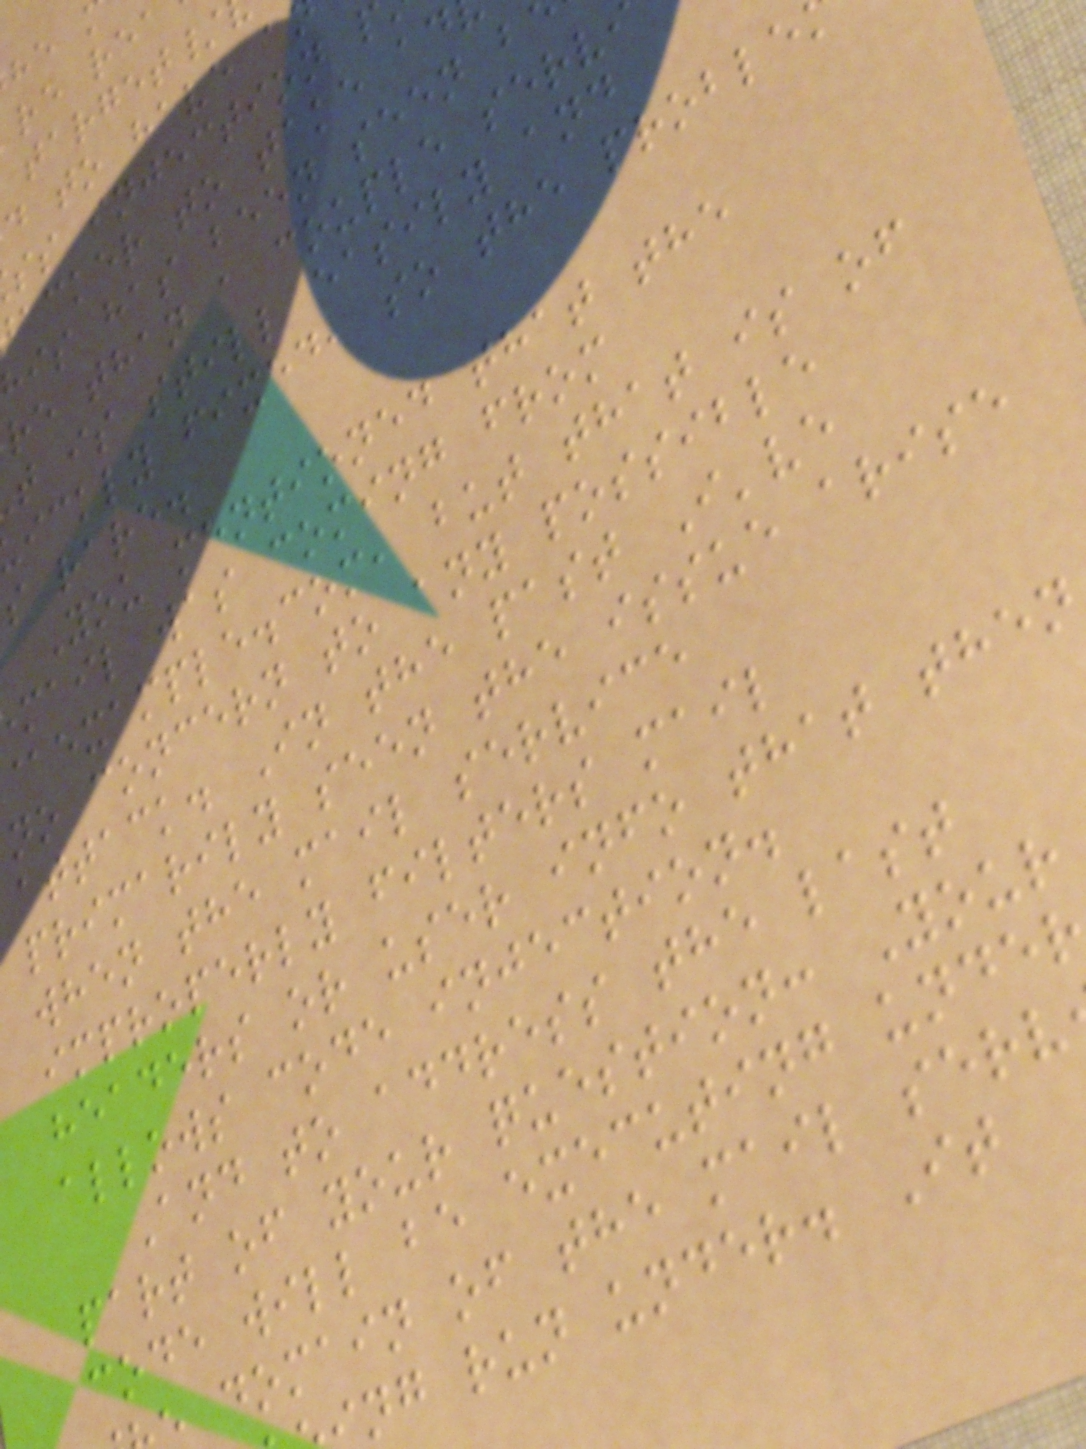target/
d to have a
ss injection
acker to take ad
his has been seen b
re than a couple serv
t is still easily and
ickly fixed, so the proble
s rare.
You mentioned that the
mail was coming from
@example.com, but that is of
no concern to any possible
attack. In the past I've
primarily seen the issue arise
when the mail service
improperly filters mail
headers or user info that then
allows code injection.
And to address the last
part of your question: Your
code will be executing unde
domain of the mail serv
ng run under. It
